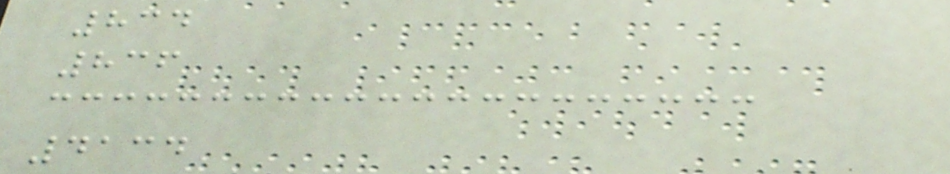834
836
4134
